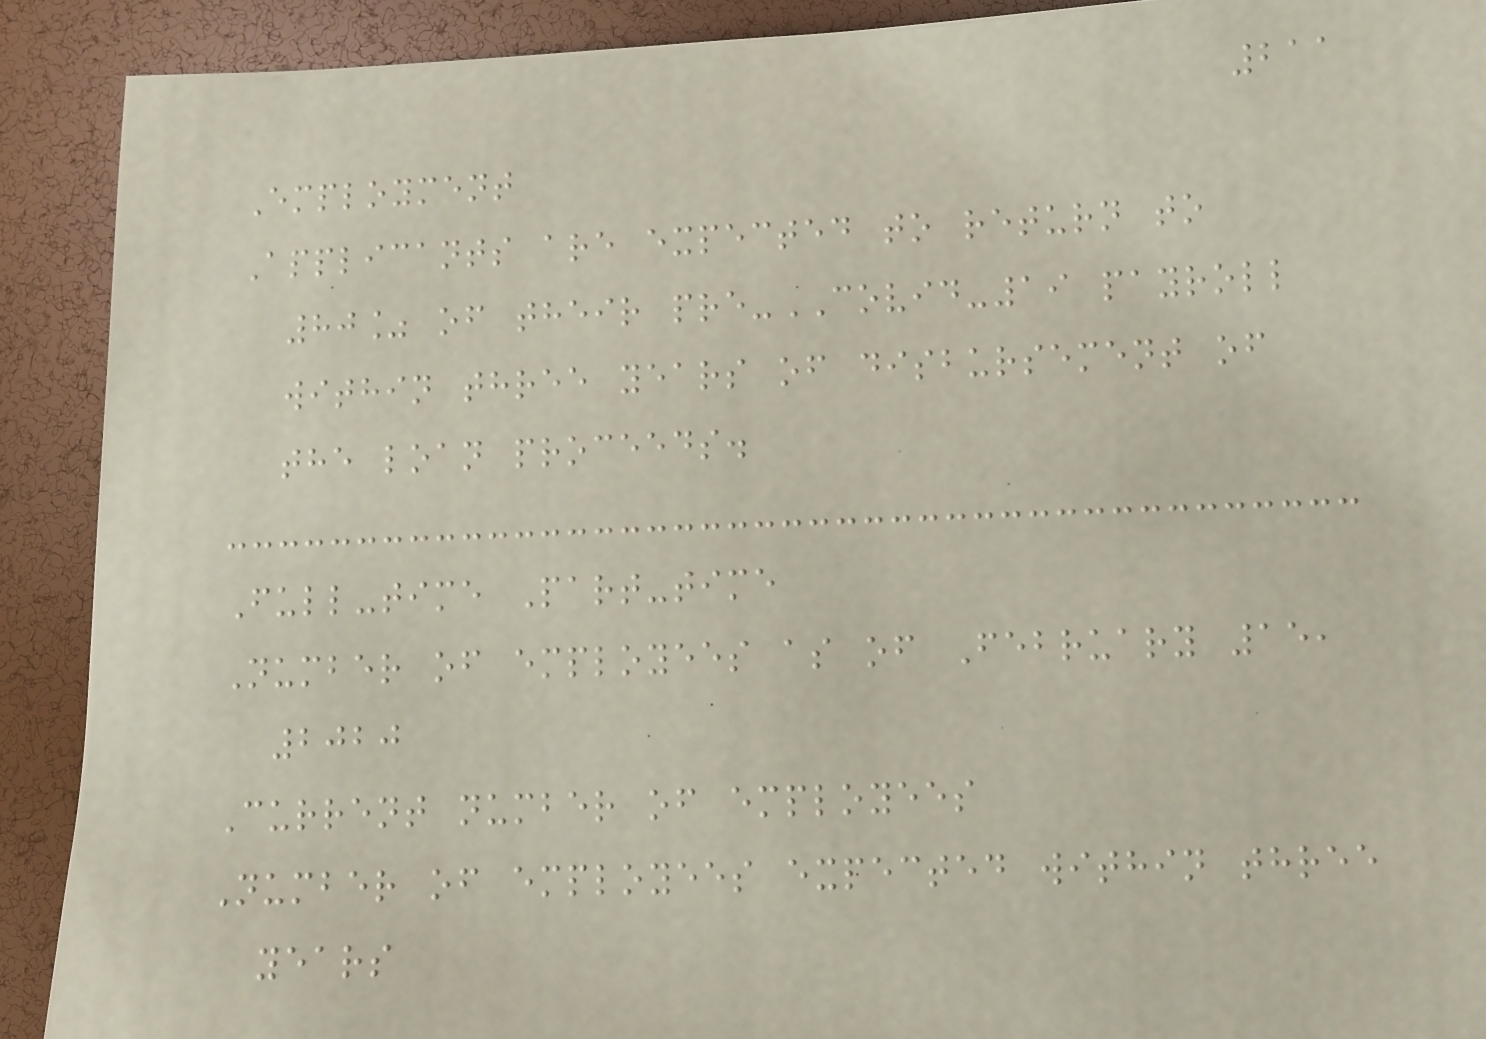211
Employment
Applicants are expected to return to
80% of their pre-COVID-19 payroll
within three years of disbursement of
the loan proceeds.
Full-time Part-time
Number of employees as of February 15,
2020
Current number of employees
Number of employees expected within three
years
